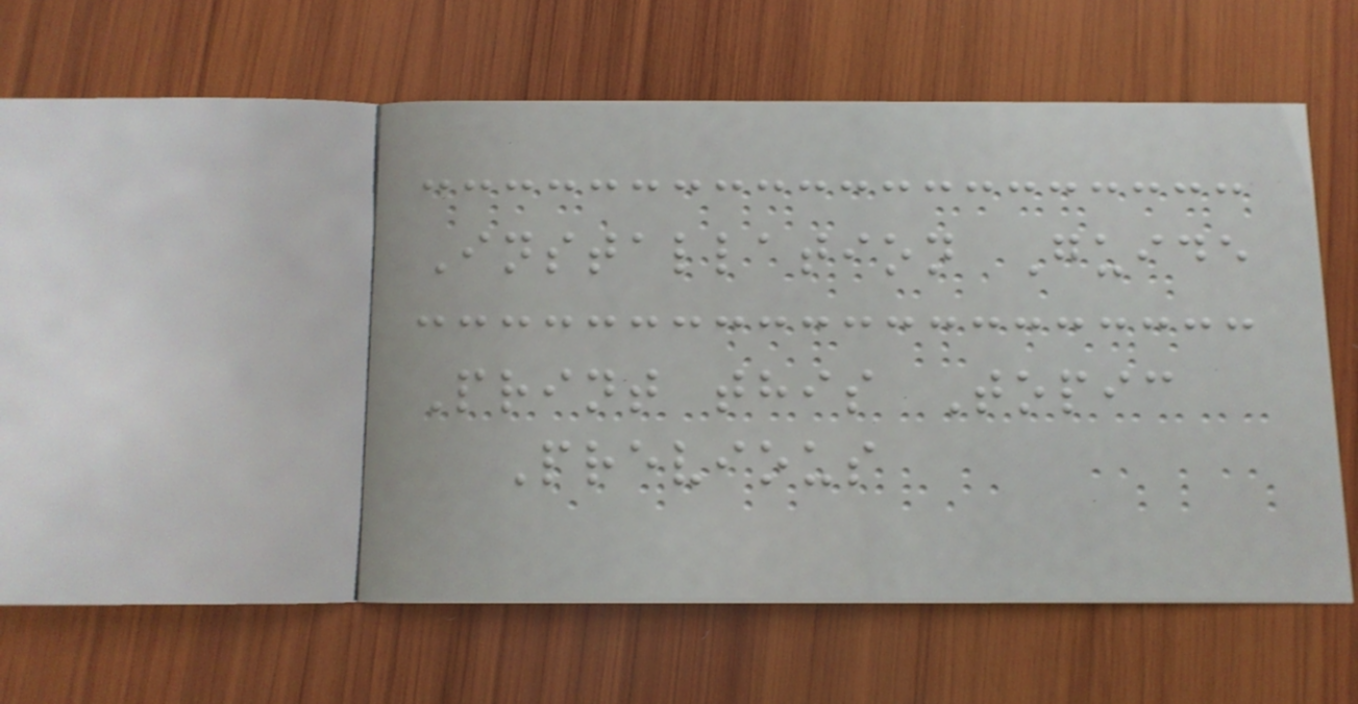Installation Guide
Print this Topic
Previous
